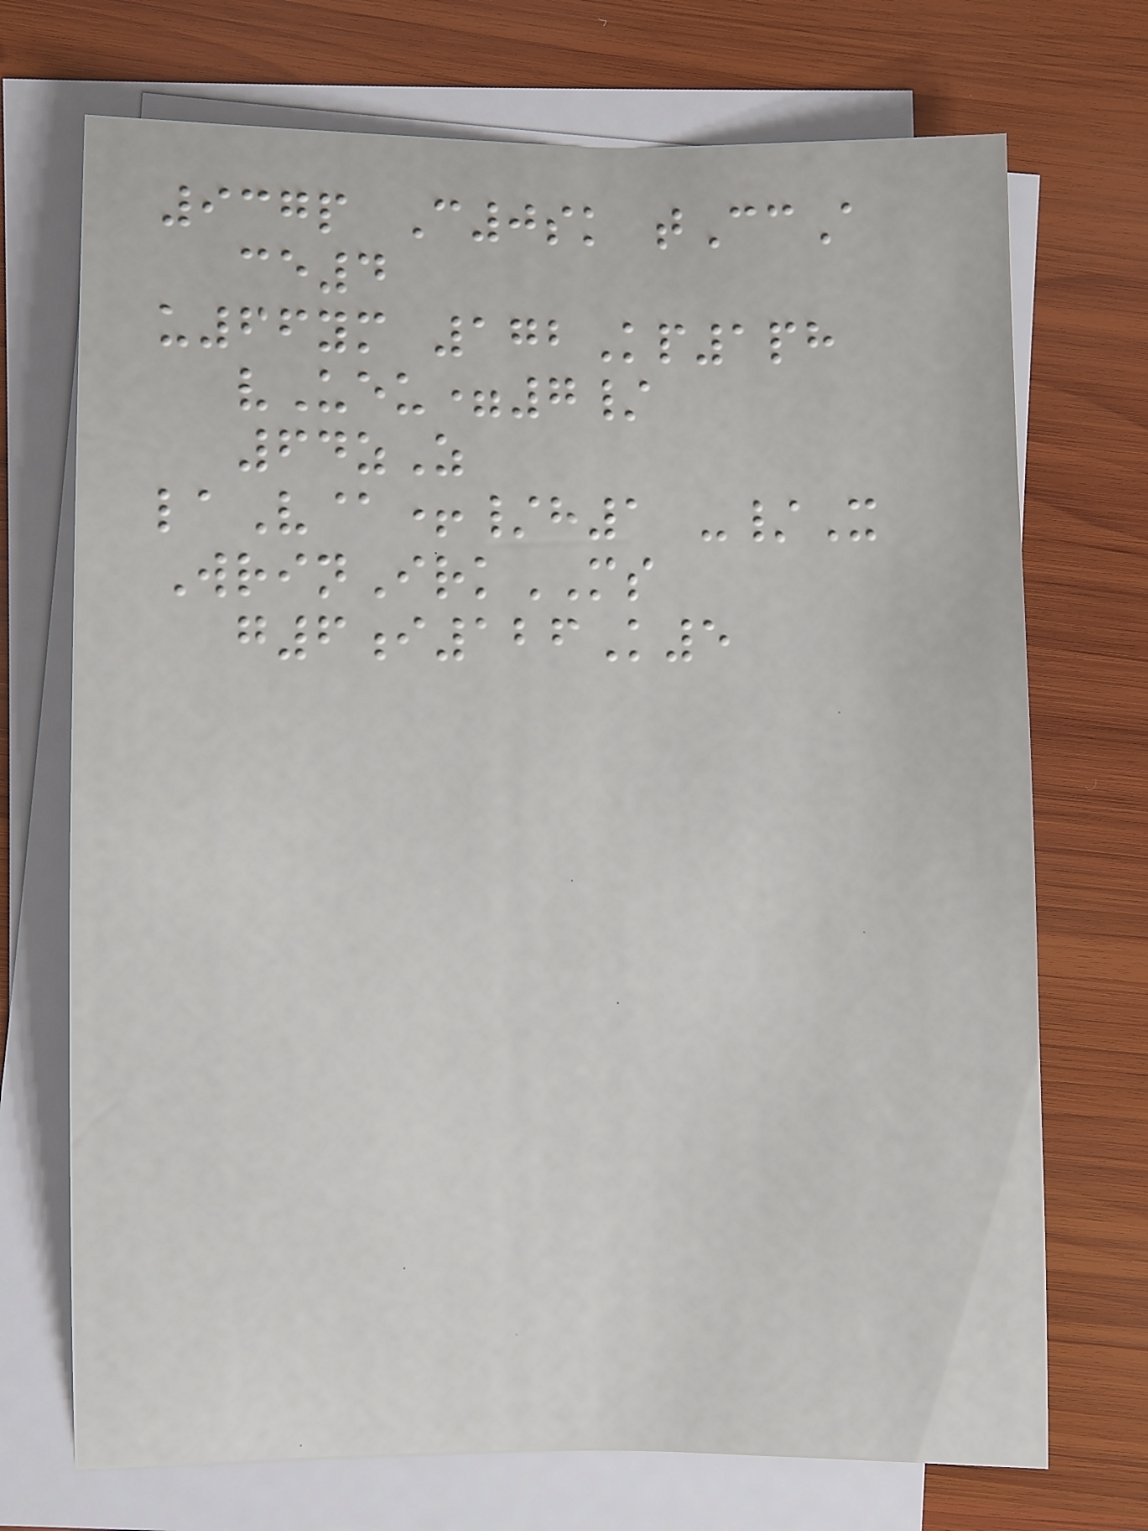937p C0sk tCcA
ce4
u66ym 172Kp1ph
vUeu=7/
64zZ
laV@+/h1 -/X
WrinIrkMS
g6i126K5
